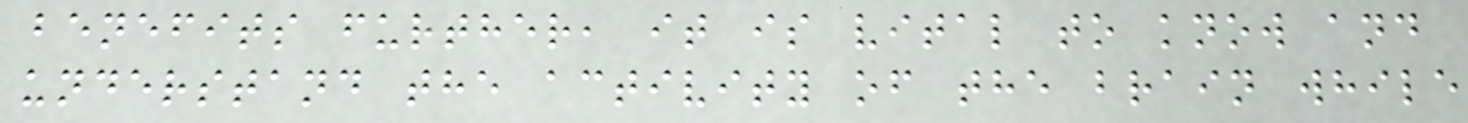benefits further, it is vital to know and
understand the activity of the brain while
